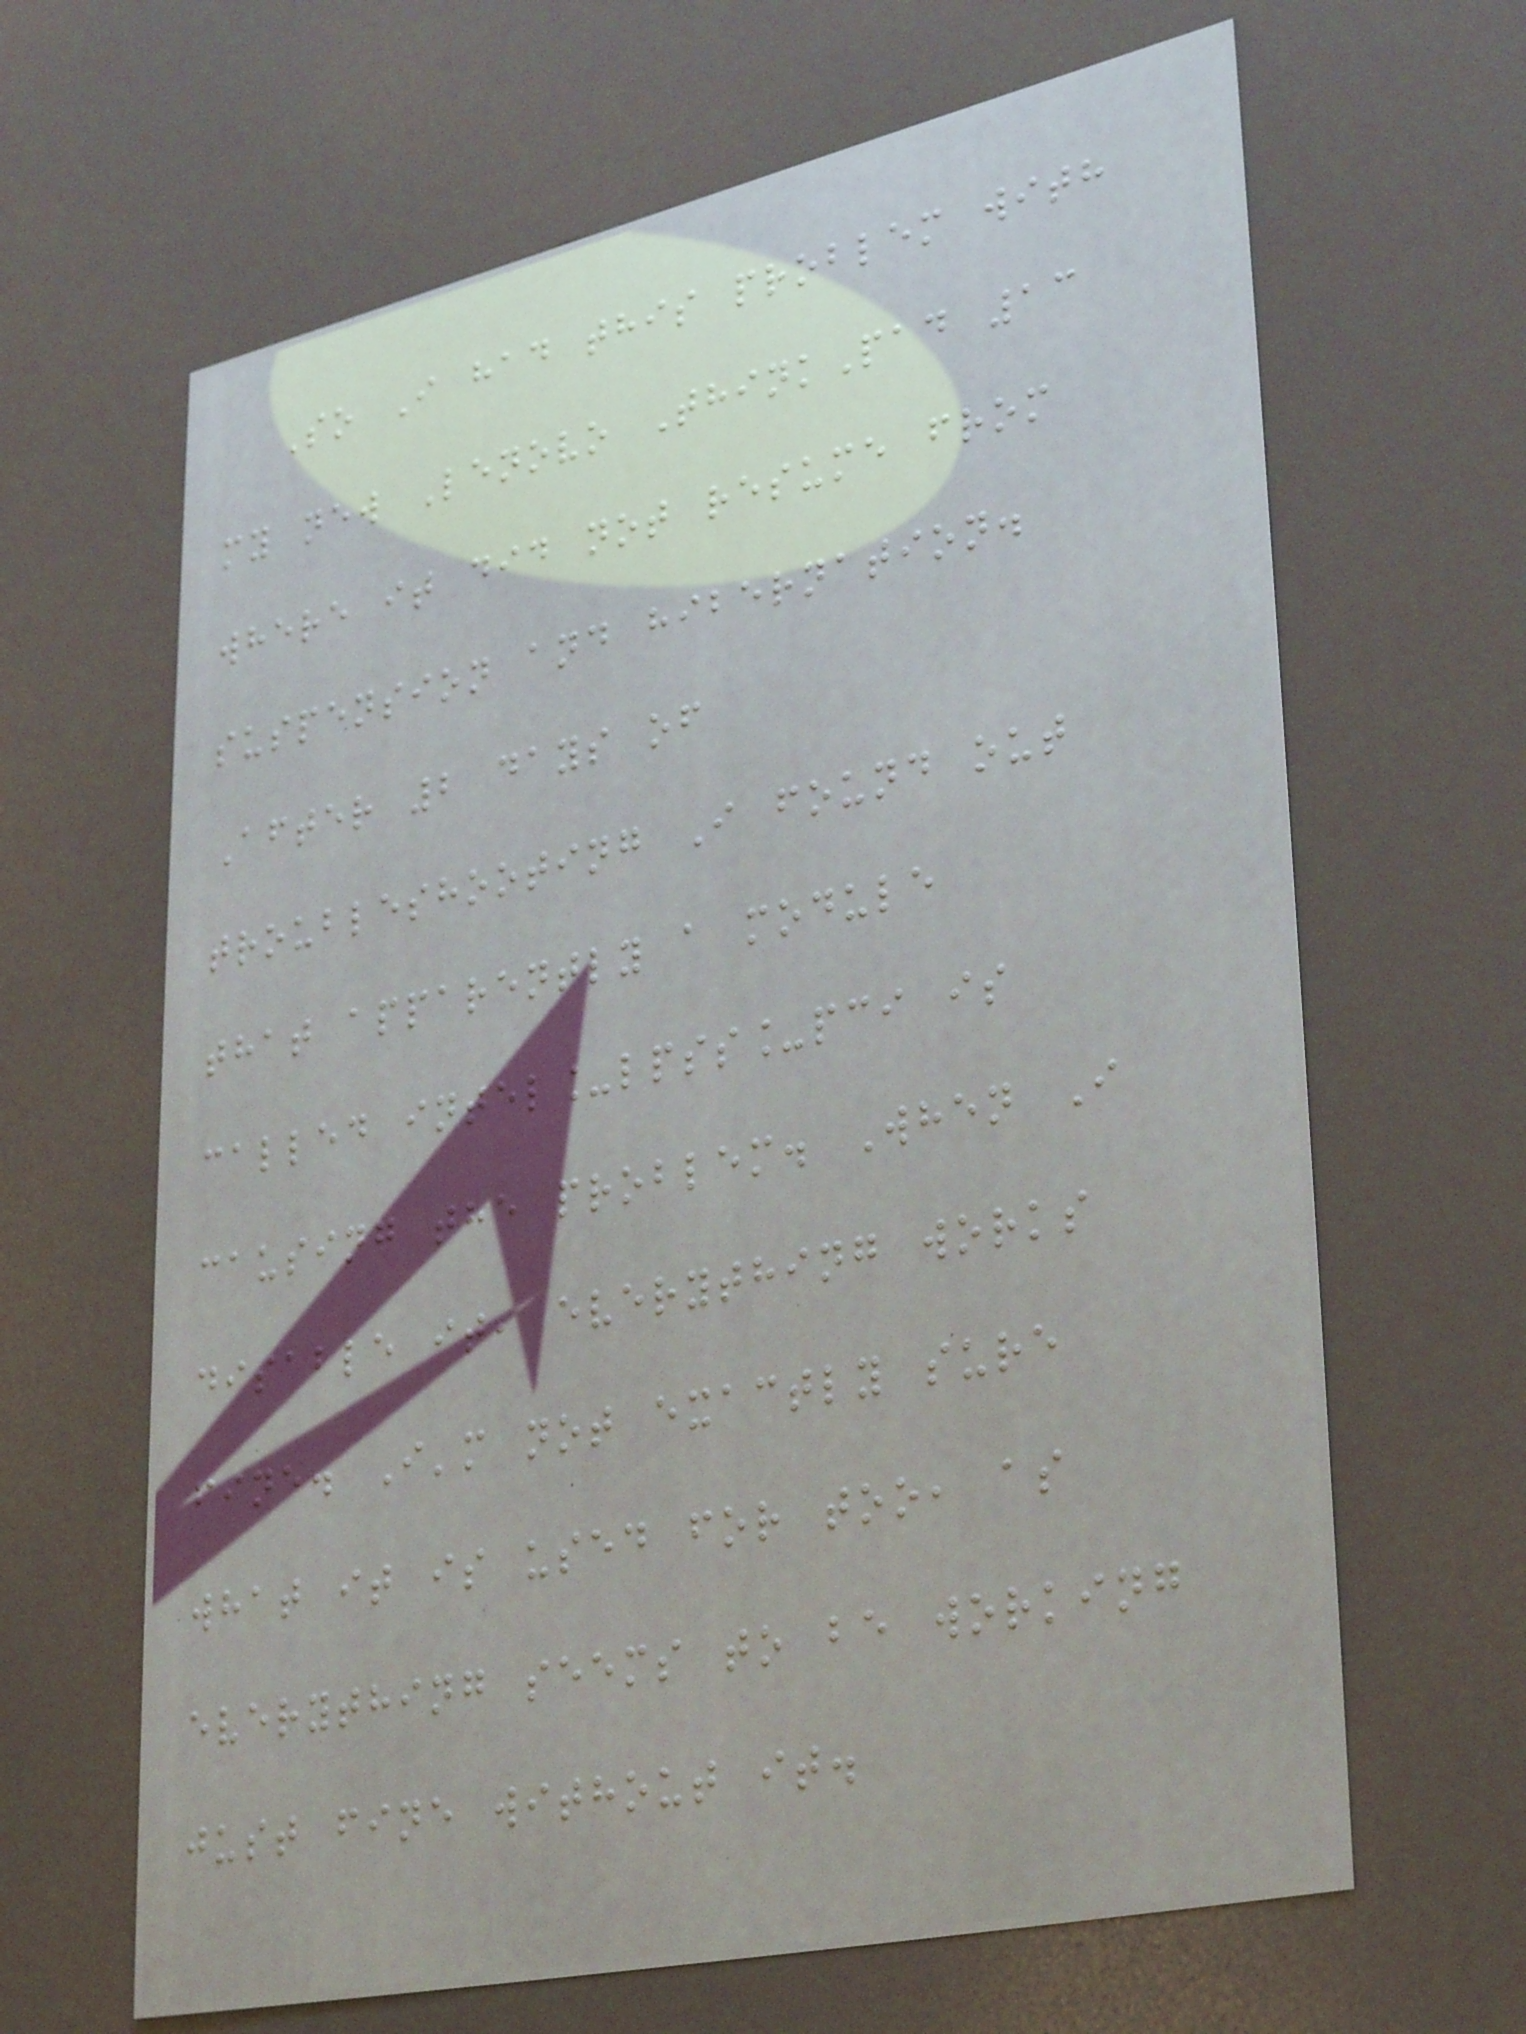So I had this problem with
my new Lenovo ThinkPad 13
where it did not resume from
suspension and hibernation.
After 2 days of
troubleshooting I found out
that apparently a module
called intel_lpss_pci is
causing the problem. When I
disable it, everything works
fine. I'm not exactly sure
what it is used for too, as
everything seems to be working
just fine without it.
